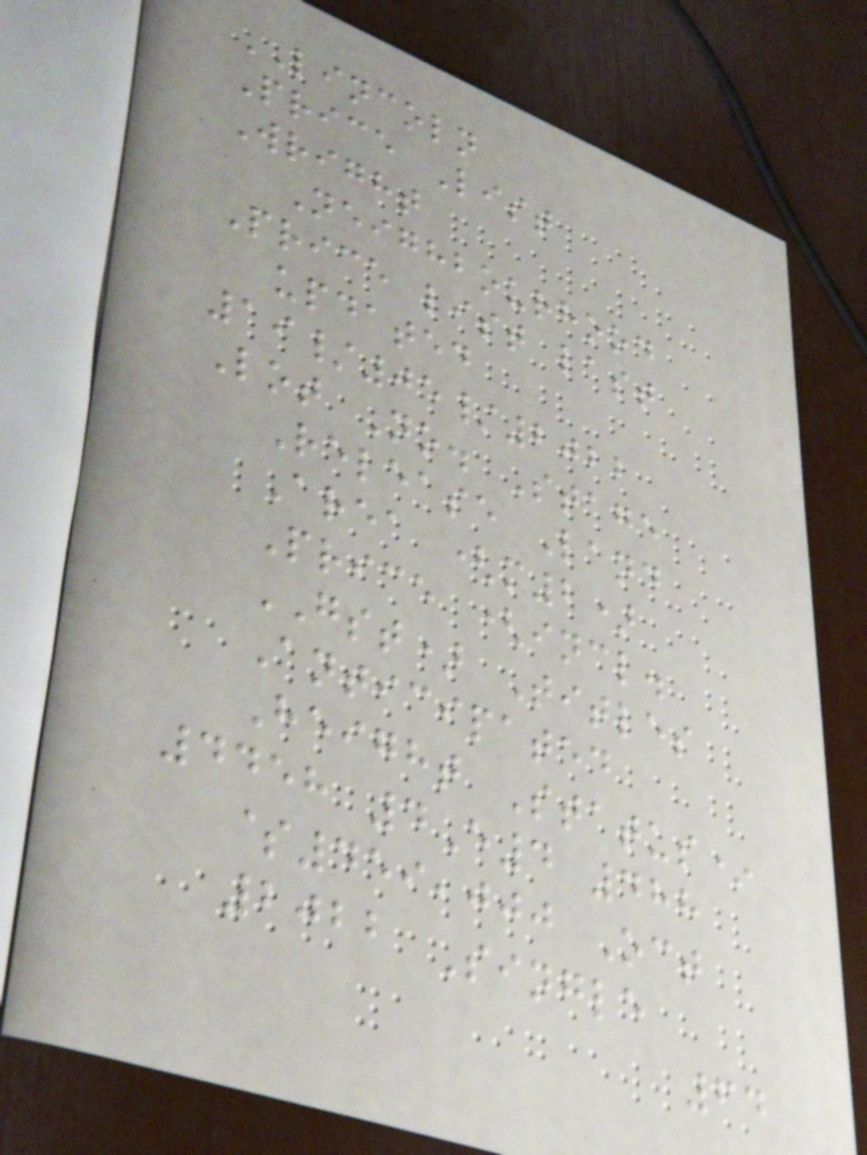LINCOLN
Price List
Wright
Neighbourhood
Price list last
updated
19/05/2022
Lot No. Stage
Release Land
Area (m2)
Price (incl.
GST) Titles
Anticipated
Height Status*
4458 4E4 488
$459,000 Oct
2022 Single
64
